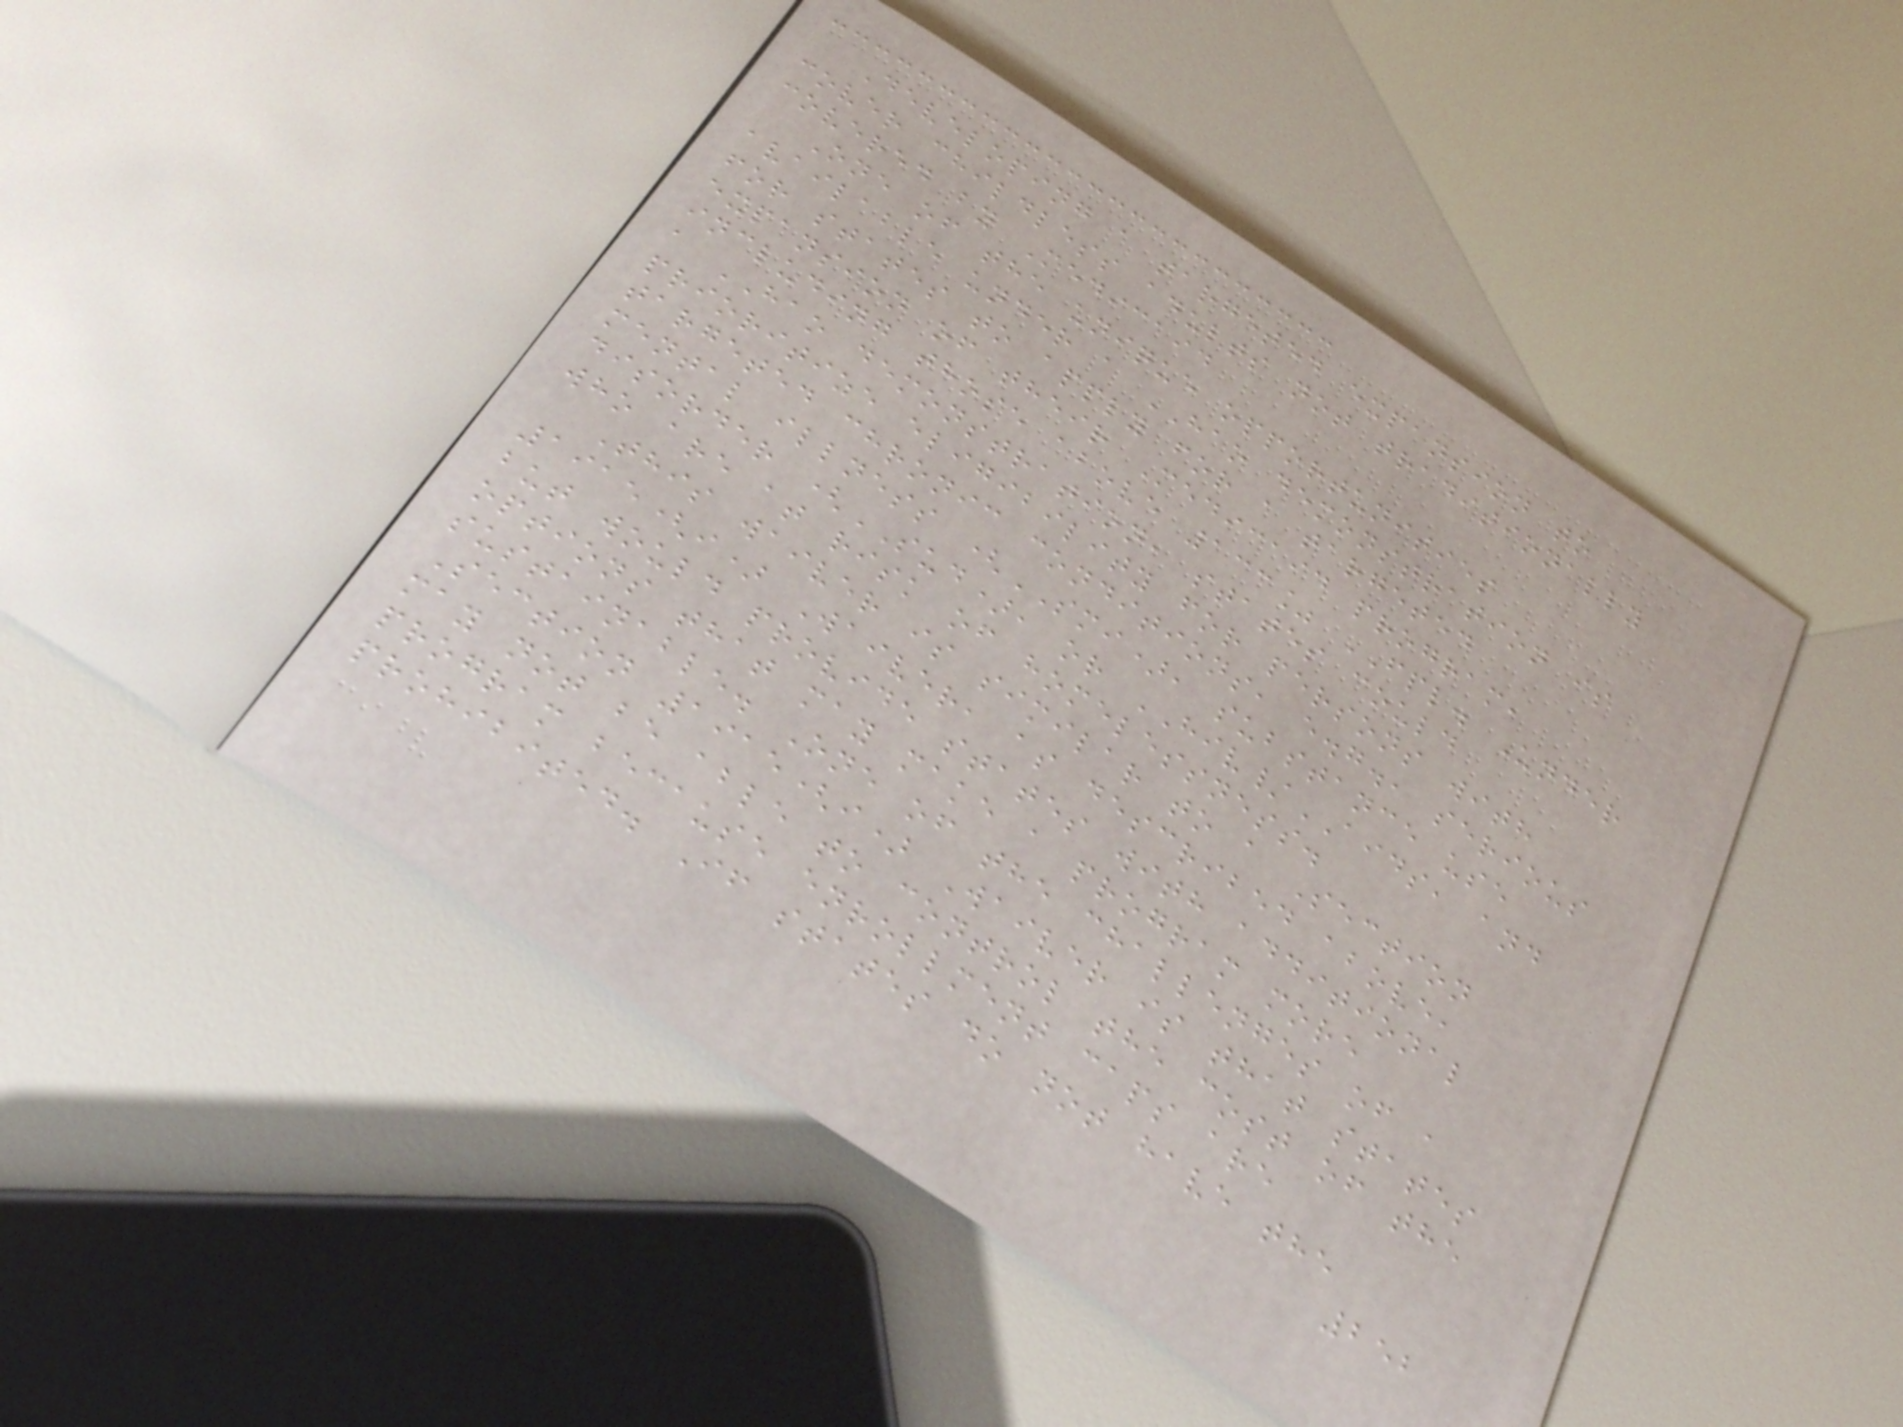Developing a targeted expansion to
cover childless adults not traditionally
covered by Medicaid
One of the unique opportunities
available under a HAO demonstration is
for states to apply for a targeted
expansion of their Medicaid program,
including those above 133% FPL. Under
a HAO demonstration, states could
prioritize eligibility for persons with
targeted chronic conditions, e.g., serious
mental illness (SMI), substance use
disorder (SUD), or HIV/AIDS, and
who are at risk of homelessness.
This waiver is similar to a Section
1915(i) Waiver, as described above,
but would provide states with additional
options that may make a program more
sustainable. One of the challenges of a
Section 1915(i) Waiver is that states
may not be able to control the cost of the
program because enrollment caps are
prohibited. If states do not have the
252
